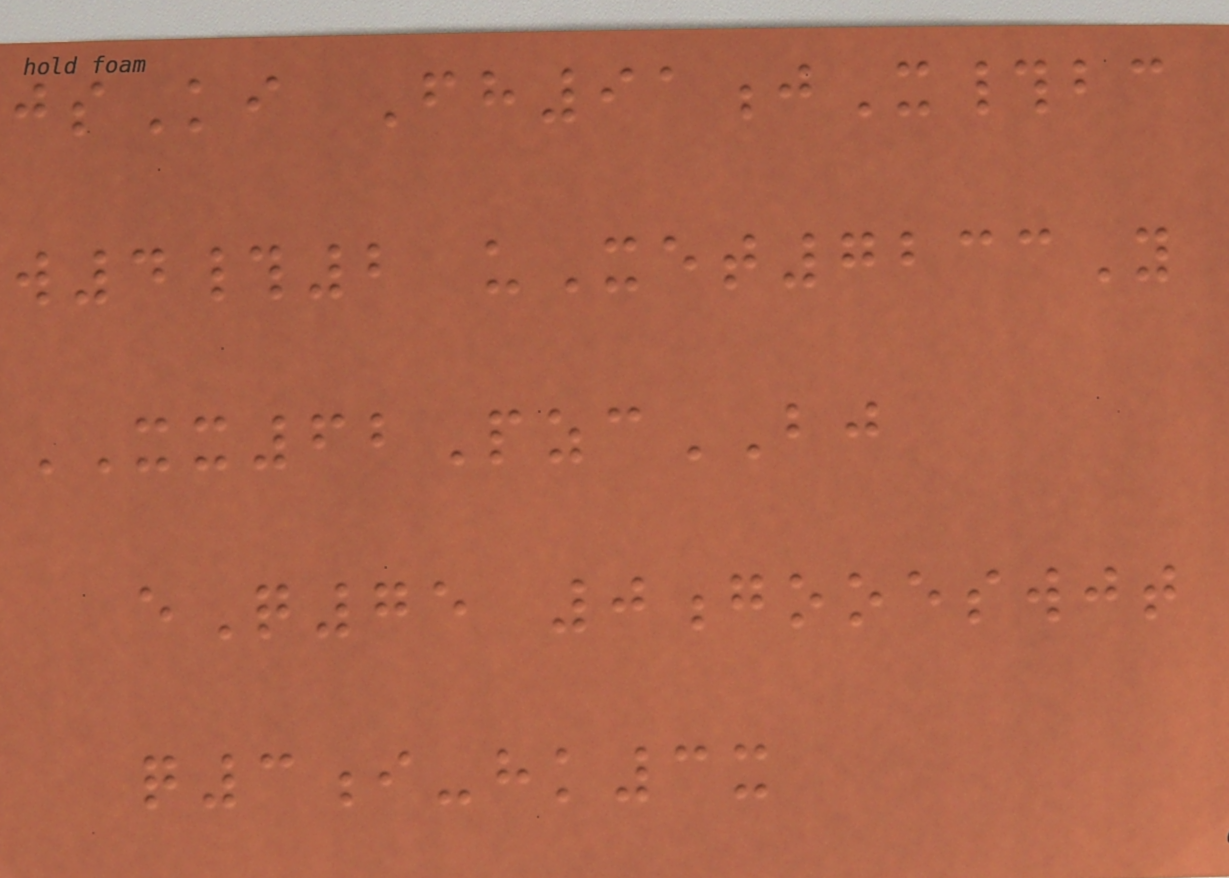jsKi Fh91jX#bc
w4#2 uXet7233Y
XX62PzcBJ
eQ75 0gooeswjt
q3i-hk3x
